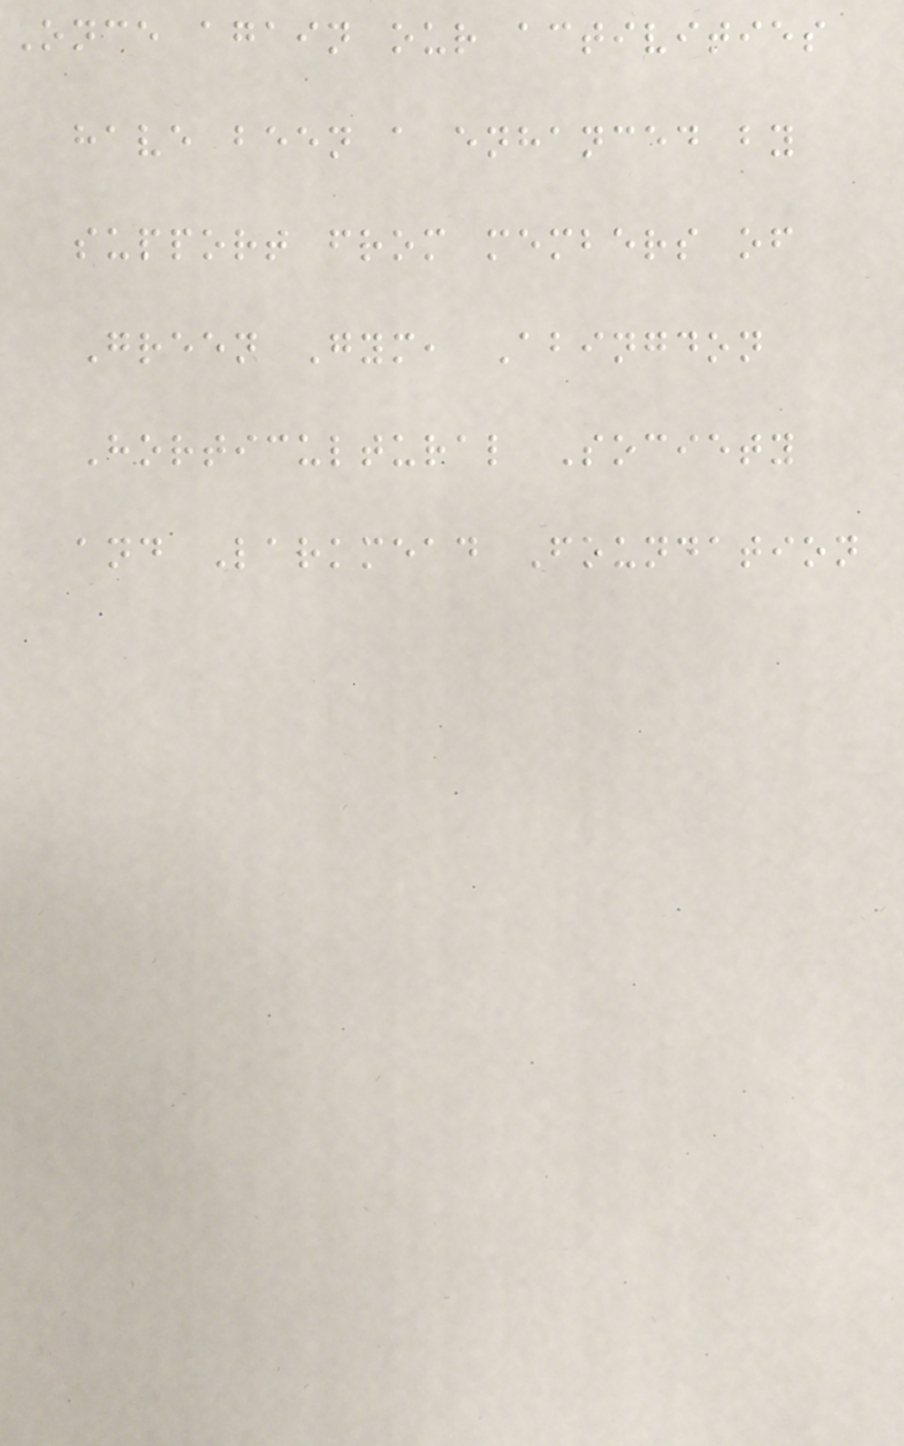Once again our activities
have been a enhanced by
support from members of
Green Gym, Abingdon
Horticultural Society
and Larkmead Foundation
